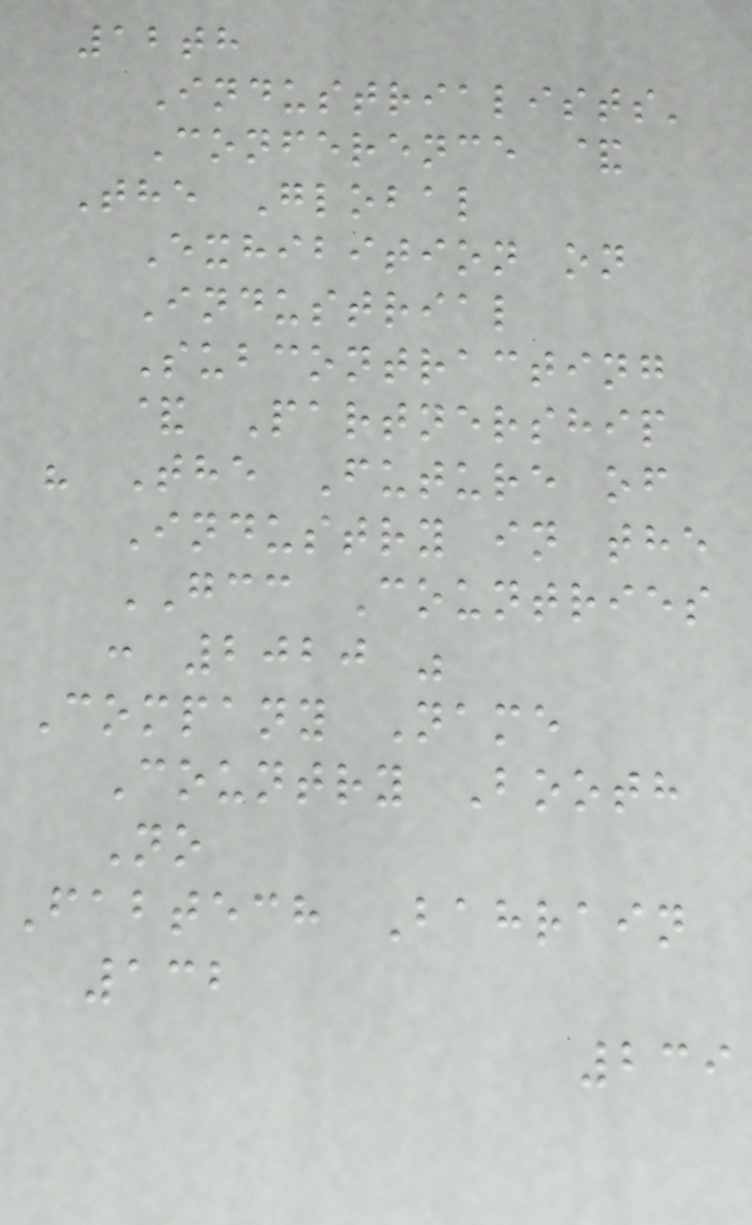12th
Industrialists'
Conference &
The Global
Exhibition on
Industrial
Subcontracting
& Partnership
" The Future of
Industry in the
GCC Countries
: 2020 "
Company Name
Country Booth
No
Fabtech Bahrain
132
239
